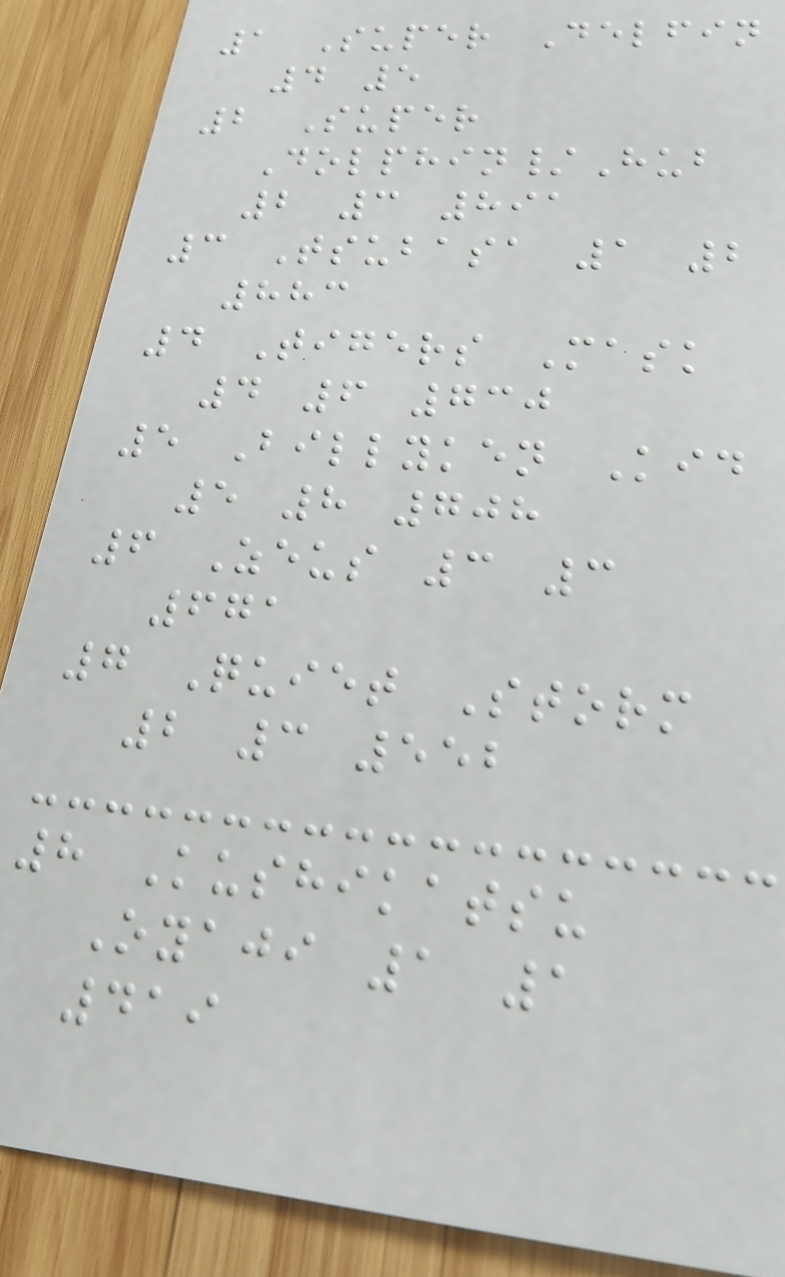1 Super Delfin
4 5
2 Super
Dolphin/Hub
2 3 891
3 Tsubasa 1 2
883
4 Tigers Mask
4 6 730
5 Billyken Kid
5 8 708
6 Zeus 3 3
671
7 Quiet Storm
2 3 552
8 Kushikatsu
Oyaji 1 1
419
